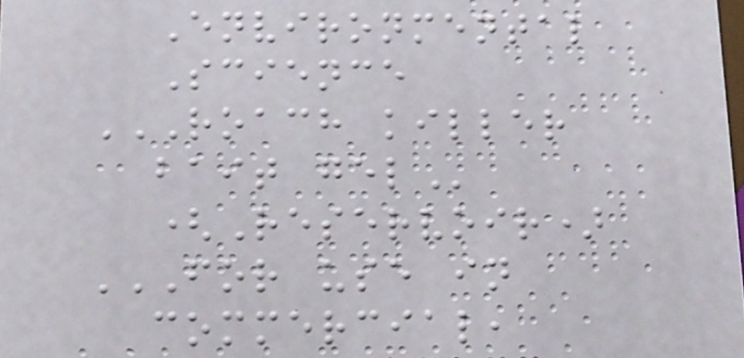Environmental
Science
ROACH KILLER
BAIT GEL
(Reservoir)
FOR USE IN
COMMERCIAL,
